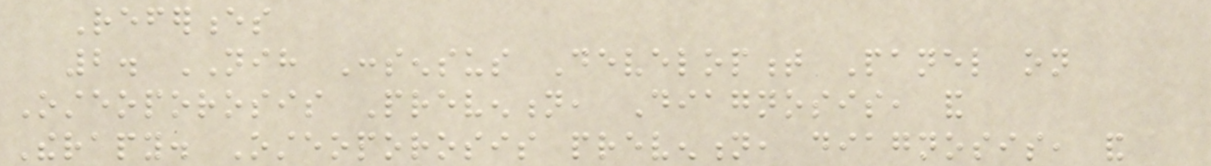References
2. NIH Consensus Development Panel on
Osteoporosis Prevention, Diagnosis, and
Therapy. Osteoporosis prevention, diagnosis, and
